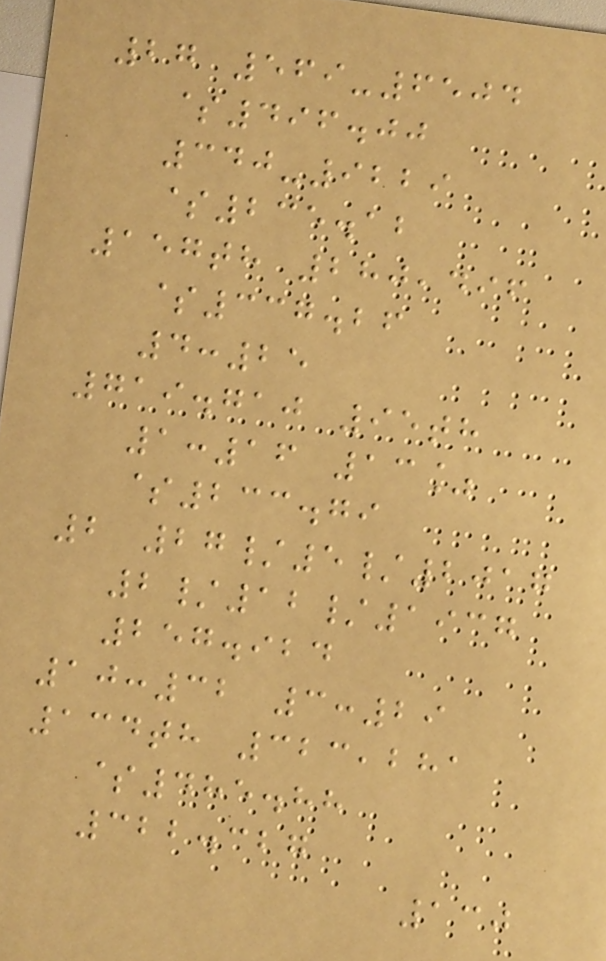27 569-6504
$496.00
340-9229
$235.12
157th 280,496
$337.26
4:25
719.710 95th
1:16 13%
$233.79
2 27/5/2017
2/12/1937
257.924
10:32 3:29
134th 323,281
$485.88
322.327
130
